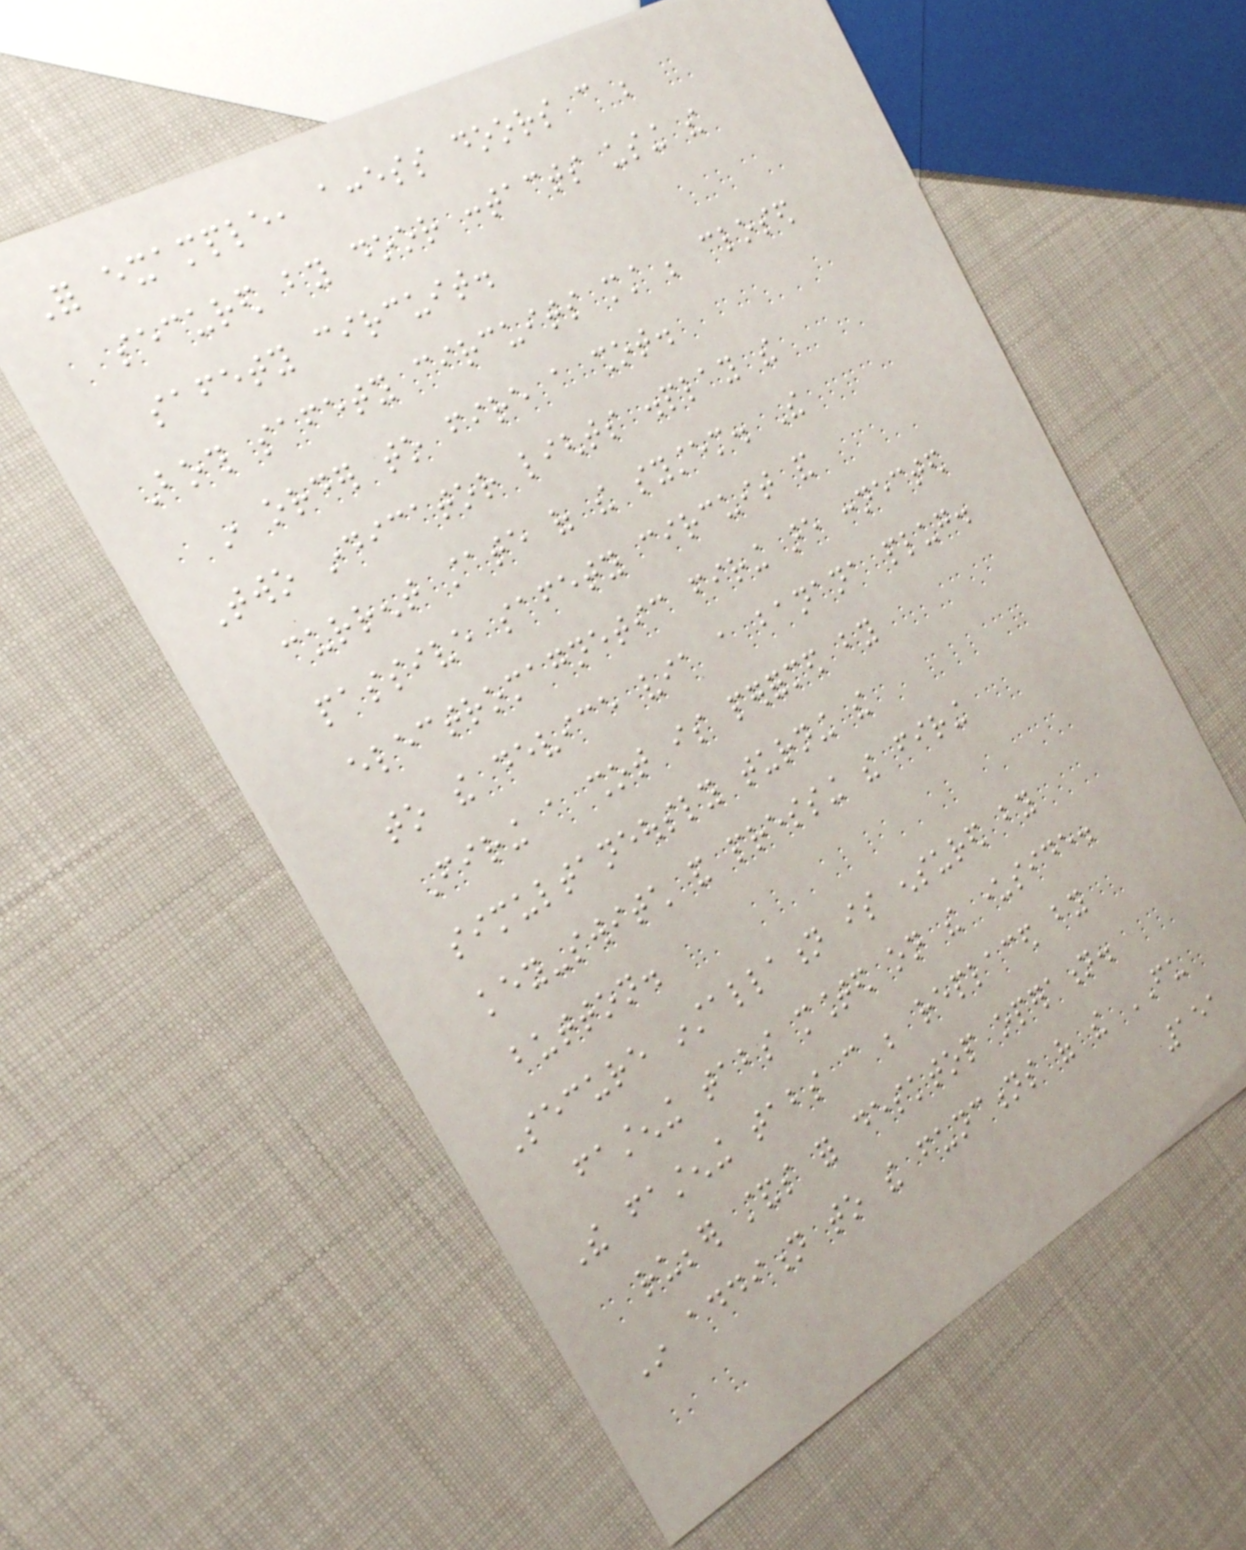For example, access doors can be
secured by door contacts using the
safety circuit.
Both safety circuits must be closed
in order to fire a shot.
Two indicator lights display the
current state of the system. The
passive safety circuit and
electromagnetic firing are connected
to the device via a banana plug.
Firing a shot is performed by
simultaneously turning the
key-switch and pressing the firing
button.
Secure installation is ensured by
fastening tabs mounted on the underside.
The fastening tabs can be replaced by
rubber stands for desktop operation.
In addition to the functions of the FU
151
